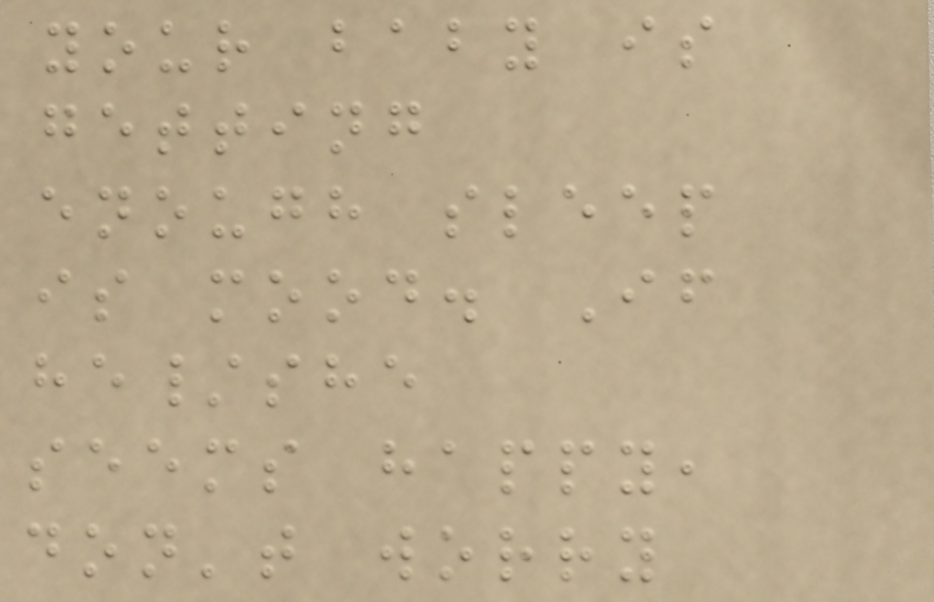your baby is
getting
enough sleep
is mood. If
he/she
seems happy,
don't worry
